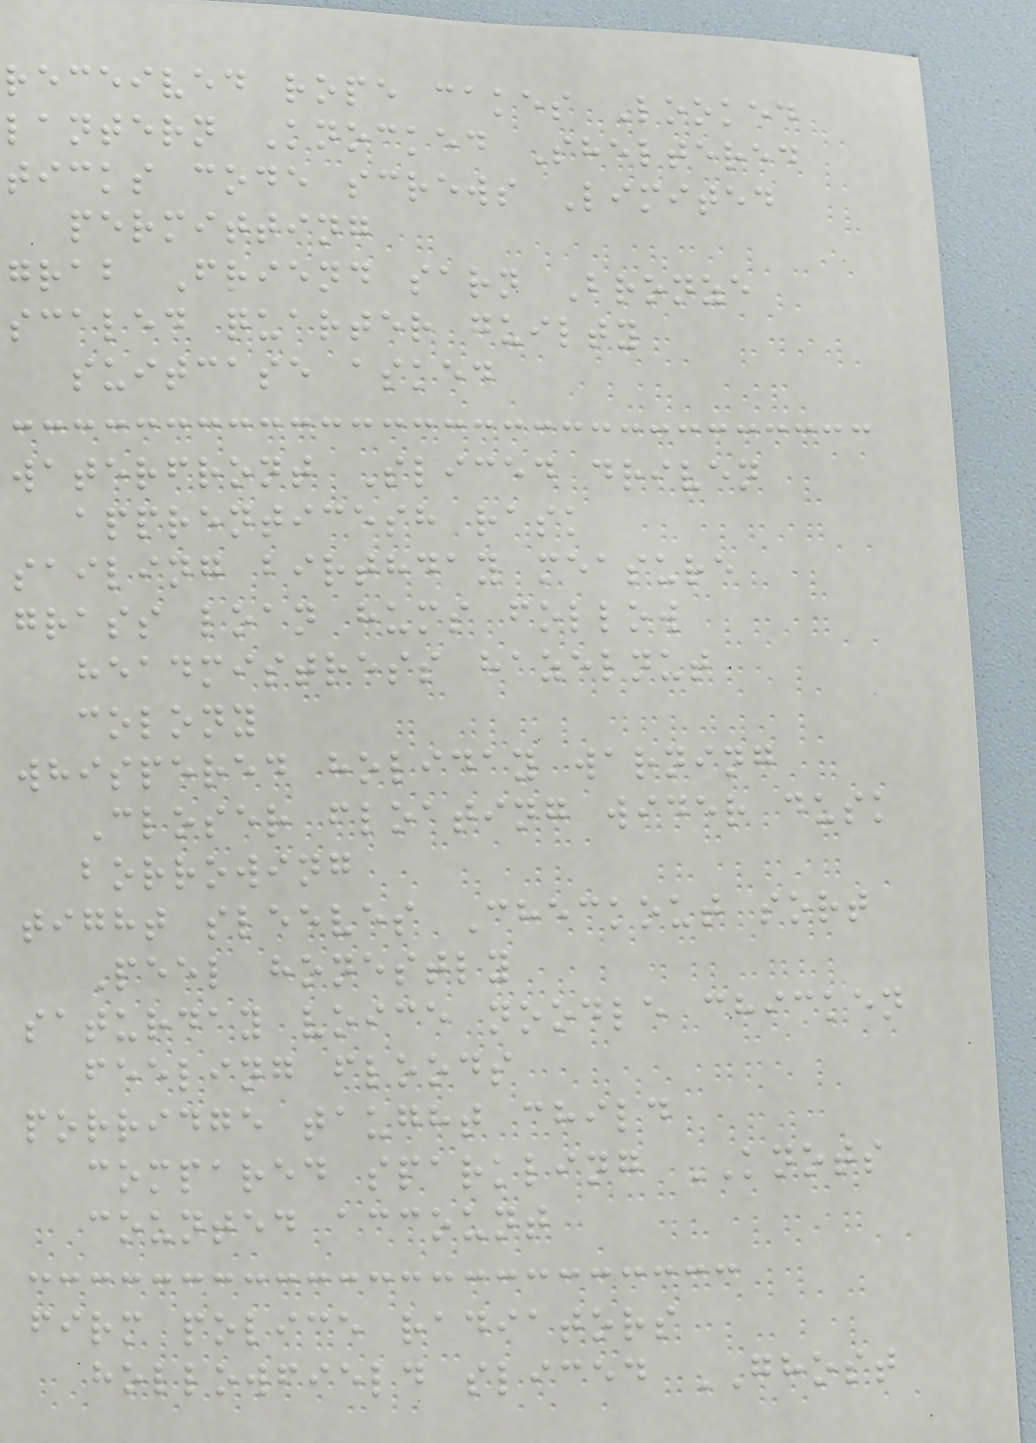received rope cakes Looked
lantern Knocked Sheltered
ticks code screws Limited
permitting
grab Friend sarn Bronze
scaled quarter guilty
suitcase asked
waterfront Sliced driven
apprenticesh rask
sailing birthday measure
grass loan hums follow
headmistress hazelnut
colony
whispered holiday warning
Closer floating wider dusk
borrowing
tight sleeves Checkout sort
Peel honestly
saturday voice noodle chicken
feeling floods
porridge taught child
compared sparkling KNOTS
counted account
firm police radiators
hollowfield sliced GHOST
